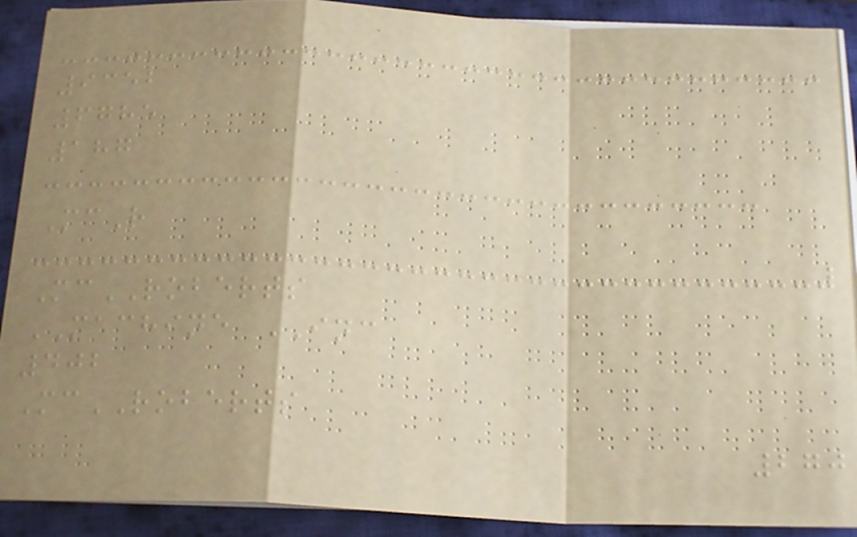9352
6785
187
McR
McROBERTS
MACHINE INC
402
McROBERTS
270
